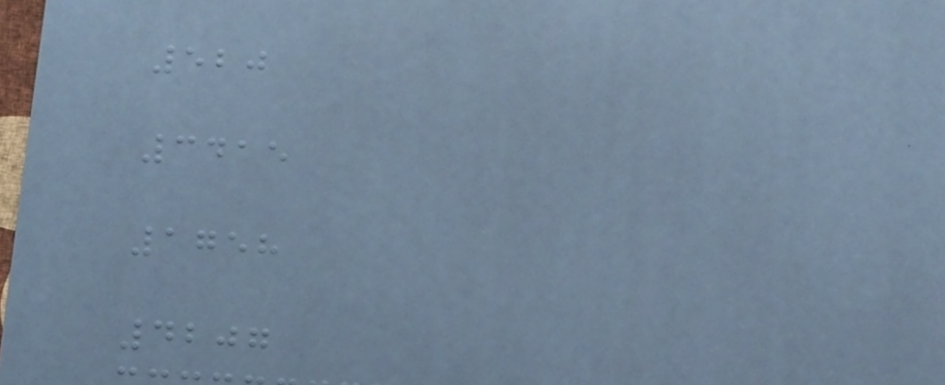520
3415
1758
4207
